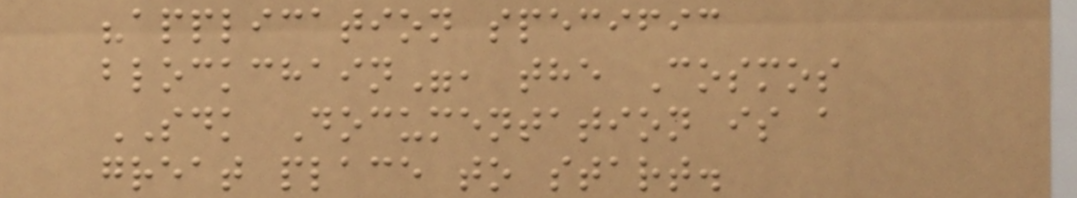"application specific
blockchain", the Cosmos
SDK Documentation is a
great place to start.
